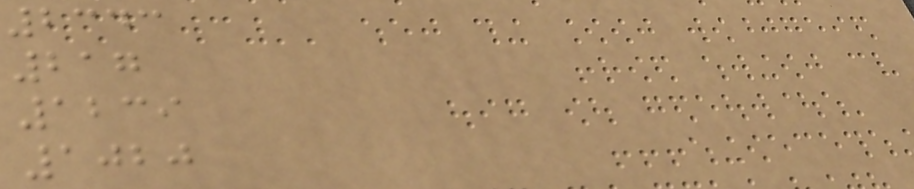2343
217
1239
1020
